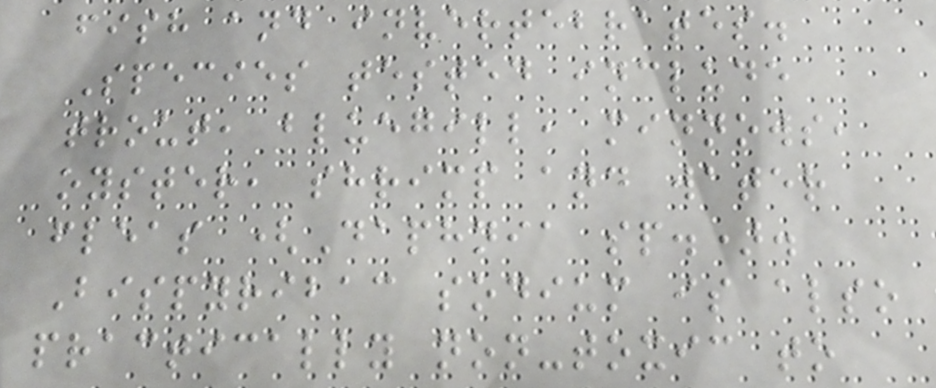fish and invertebrates.
Species tested include
trout, bluegill, minnows,
oyster, shrimp and water
fleas (Daphnia sp.).
Bispyribac sodium is also
practically non-toxic to
